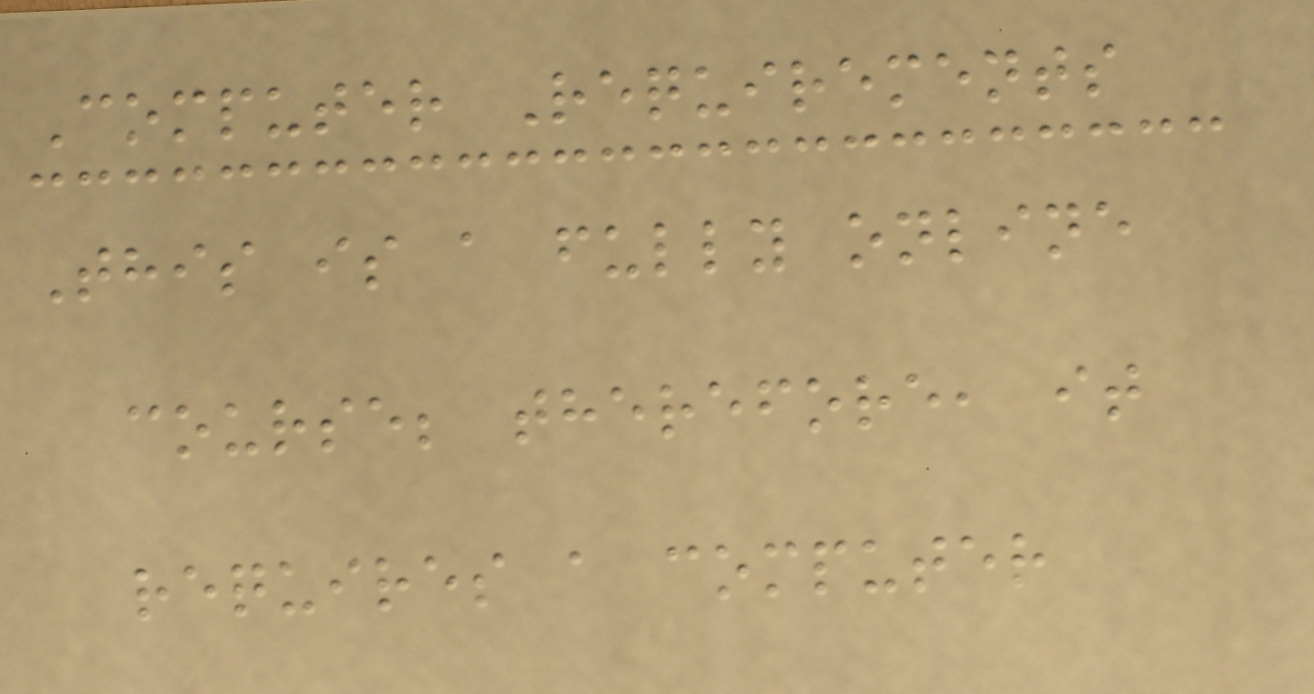Computer Requirements
This is a fully online
course; therefore, it
requires a computer
